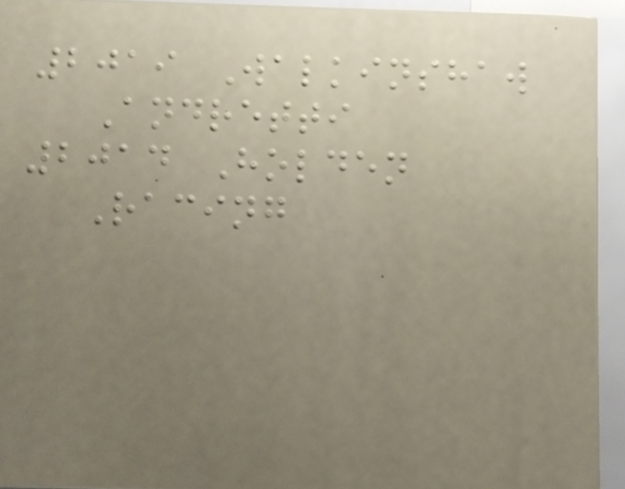2019 Walkinshaw
Andretti
2014 Holden
Racing
